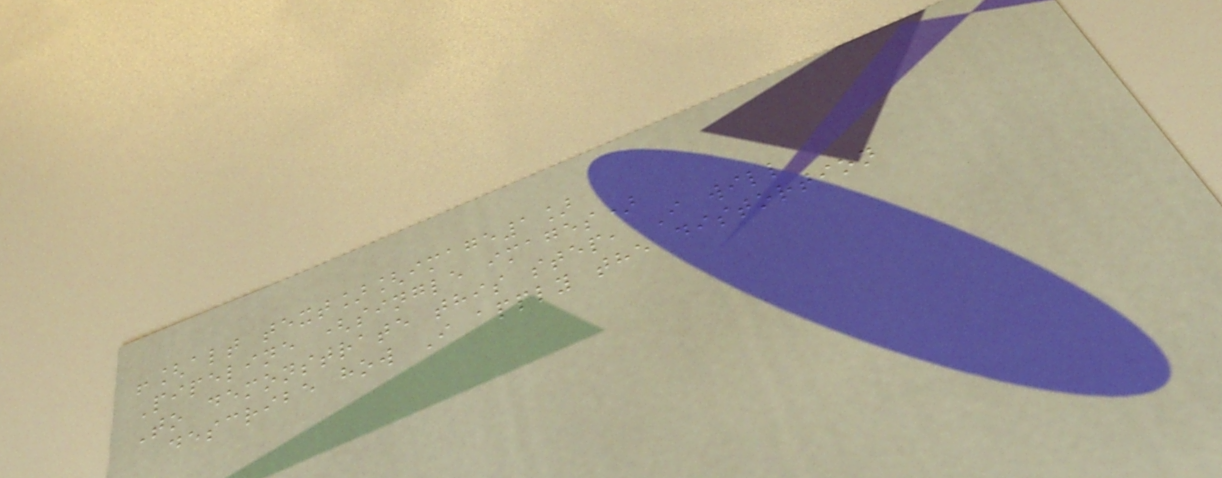![alt text][image1]
Pipeline (single images)
To demonstrate this step, I will
describe how I apply the distortion
